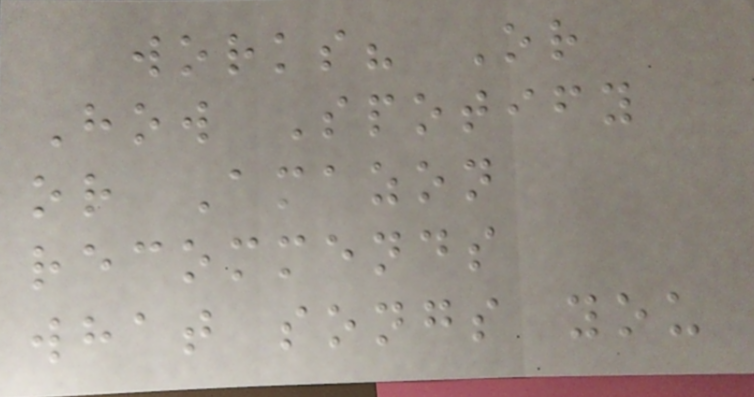works? Or
How Spotify
or Amazon
recommends
what songs you
